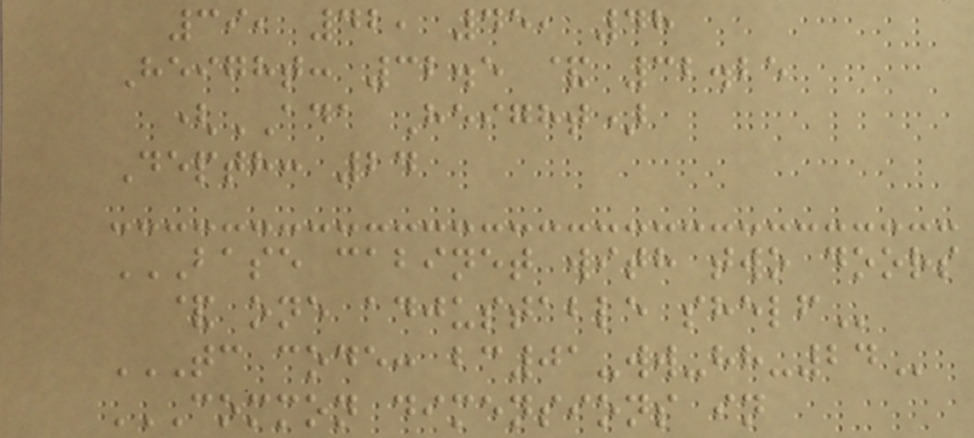39, 42, 45, 48
Height: 32.5 & 32.25
(ADA Height)
Depth: 24
BASE CABINET WITH TWO DOORS
& ONE ADJUSTABLE SHELF
TC CODE: BC01-WW-HH-24
COMMON DIMENSIONS IN
